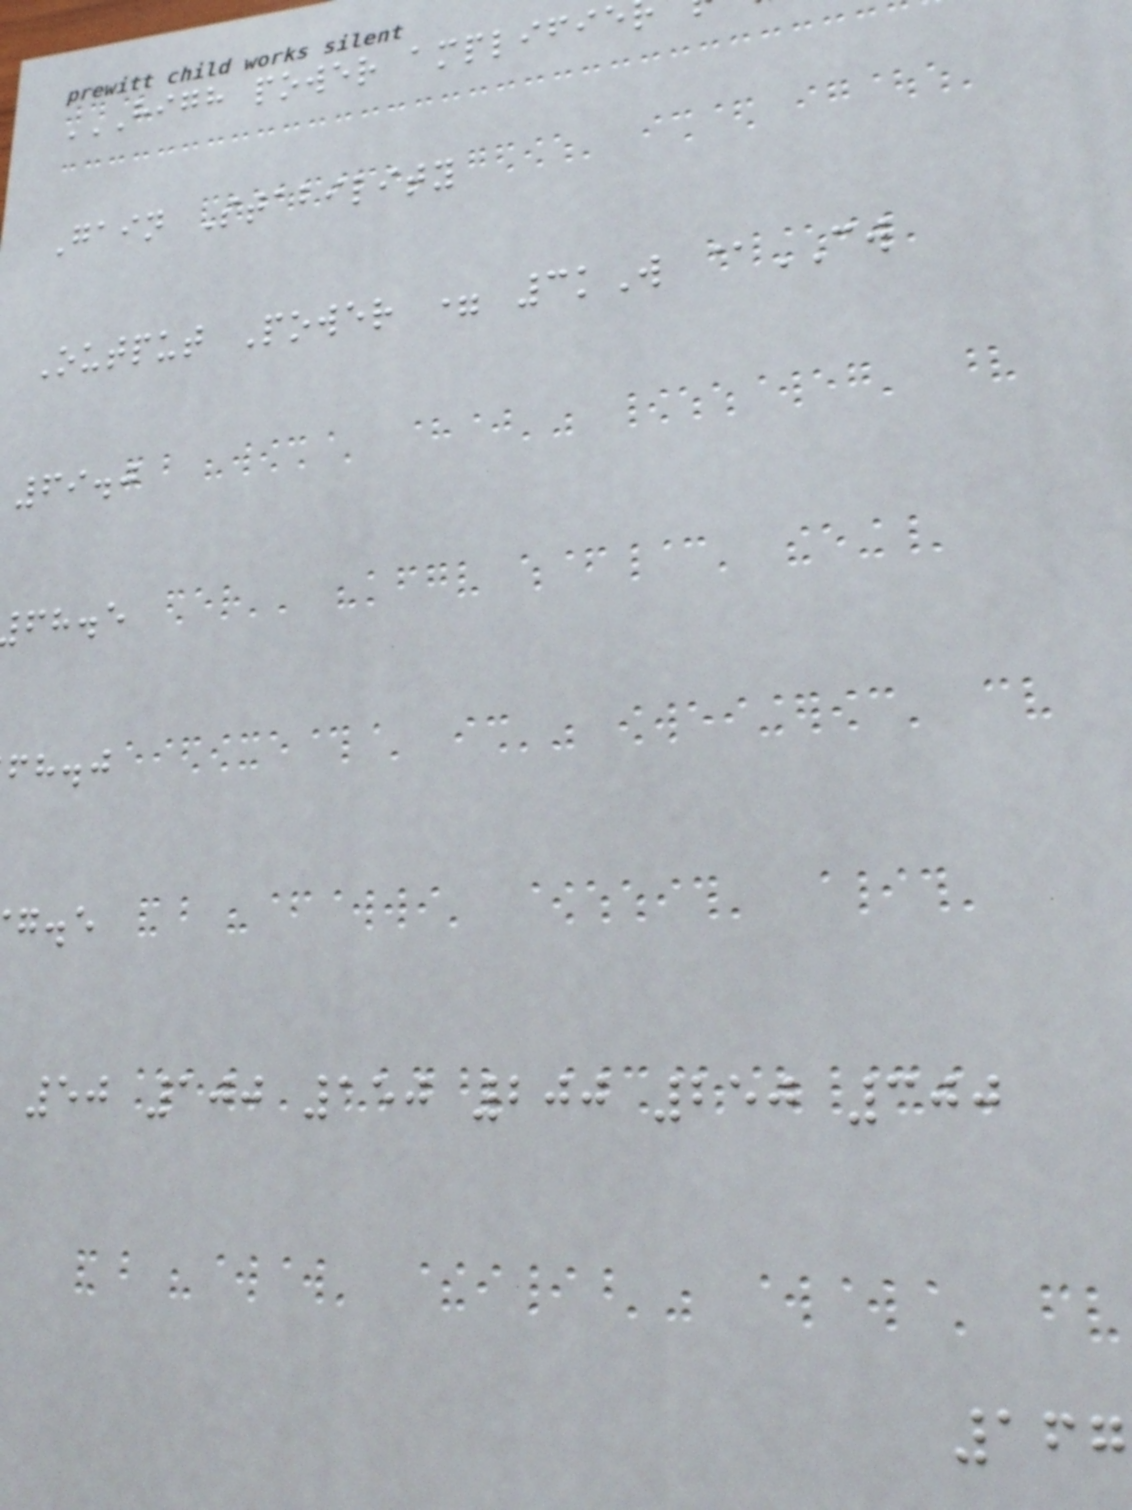Gain Stability
Output Power = 3kW @CW
69.0
fh.e
fh.j
50 100 150 200 250 300
167
